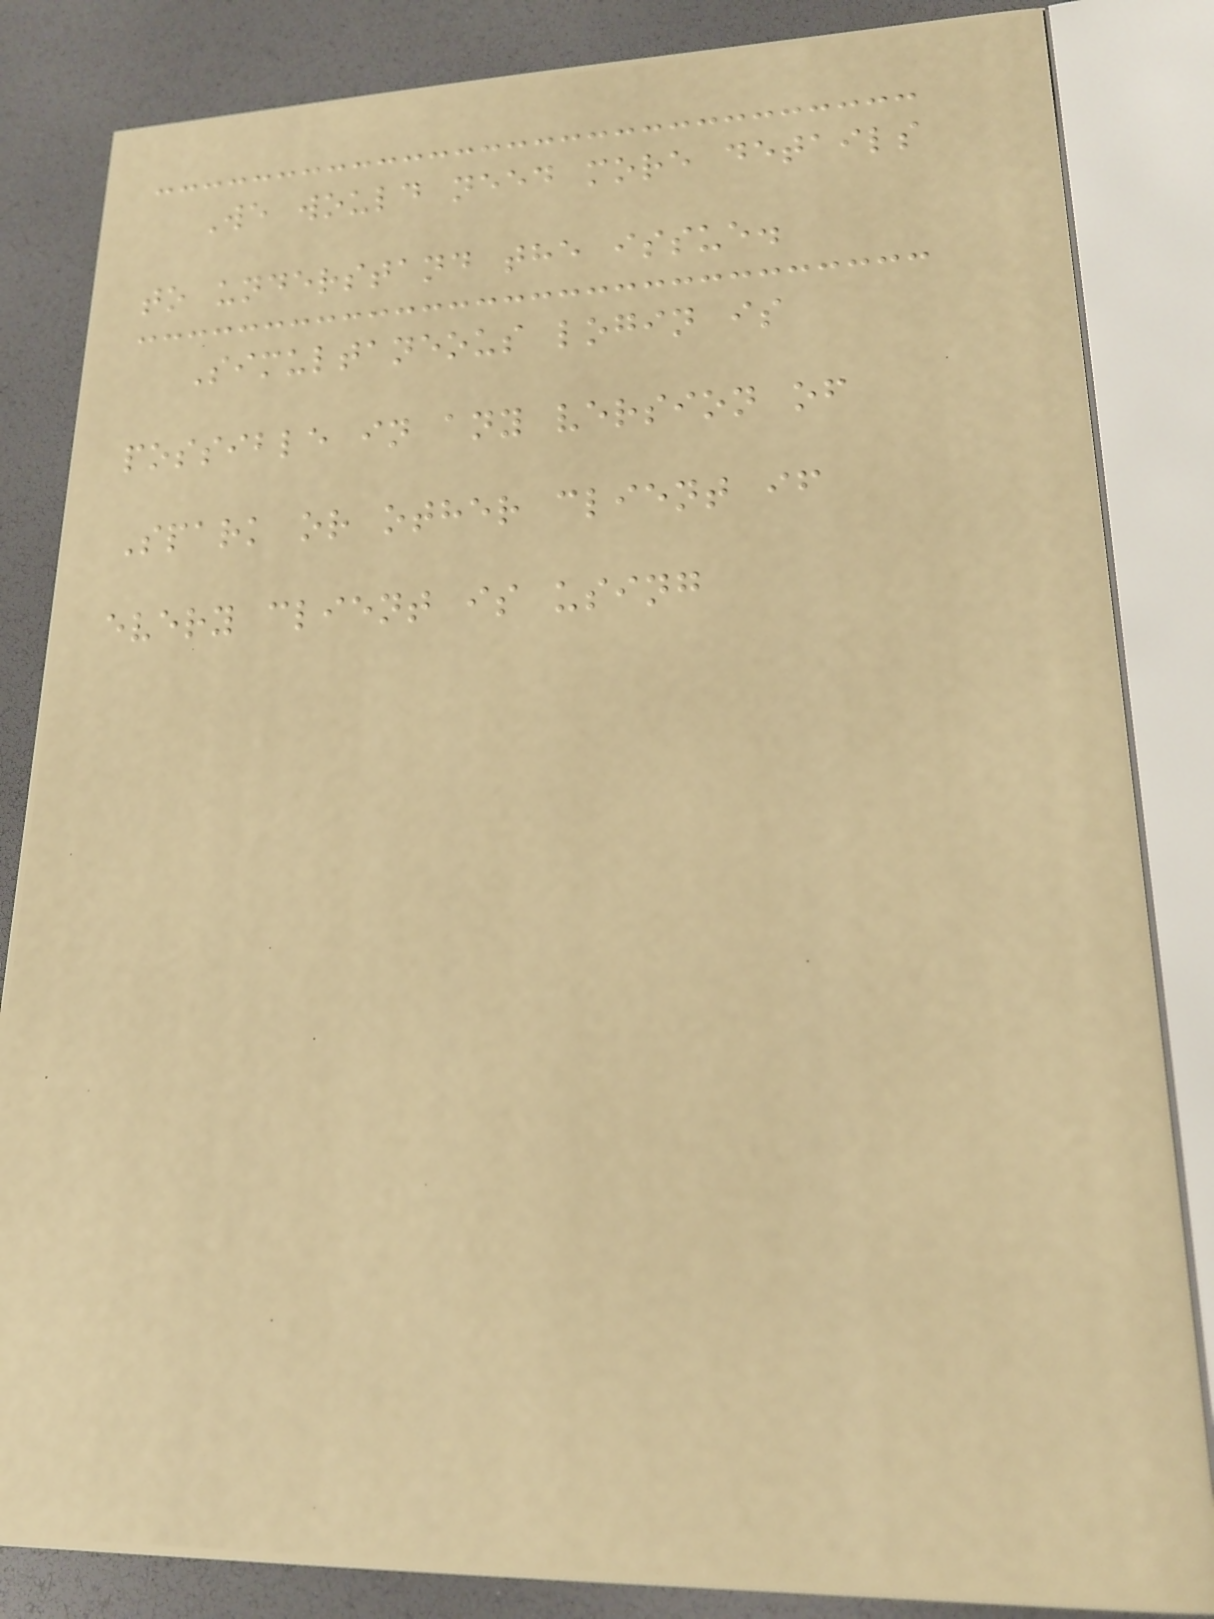We would need more details
to understand the issue.
Simultaneous login is
possible in any version of
Spark or other client if
every client is using
